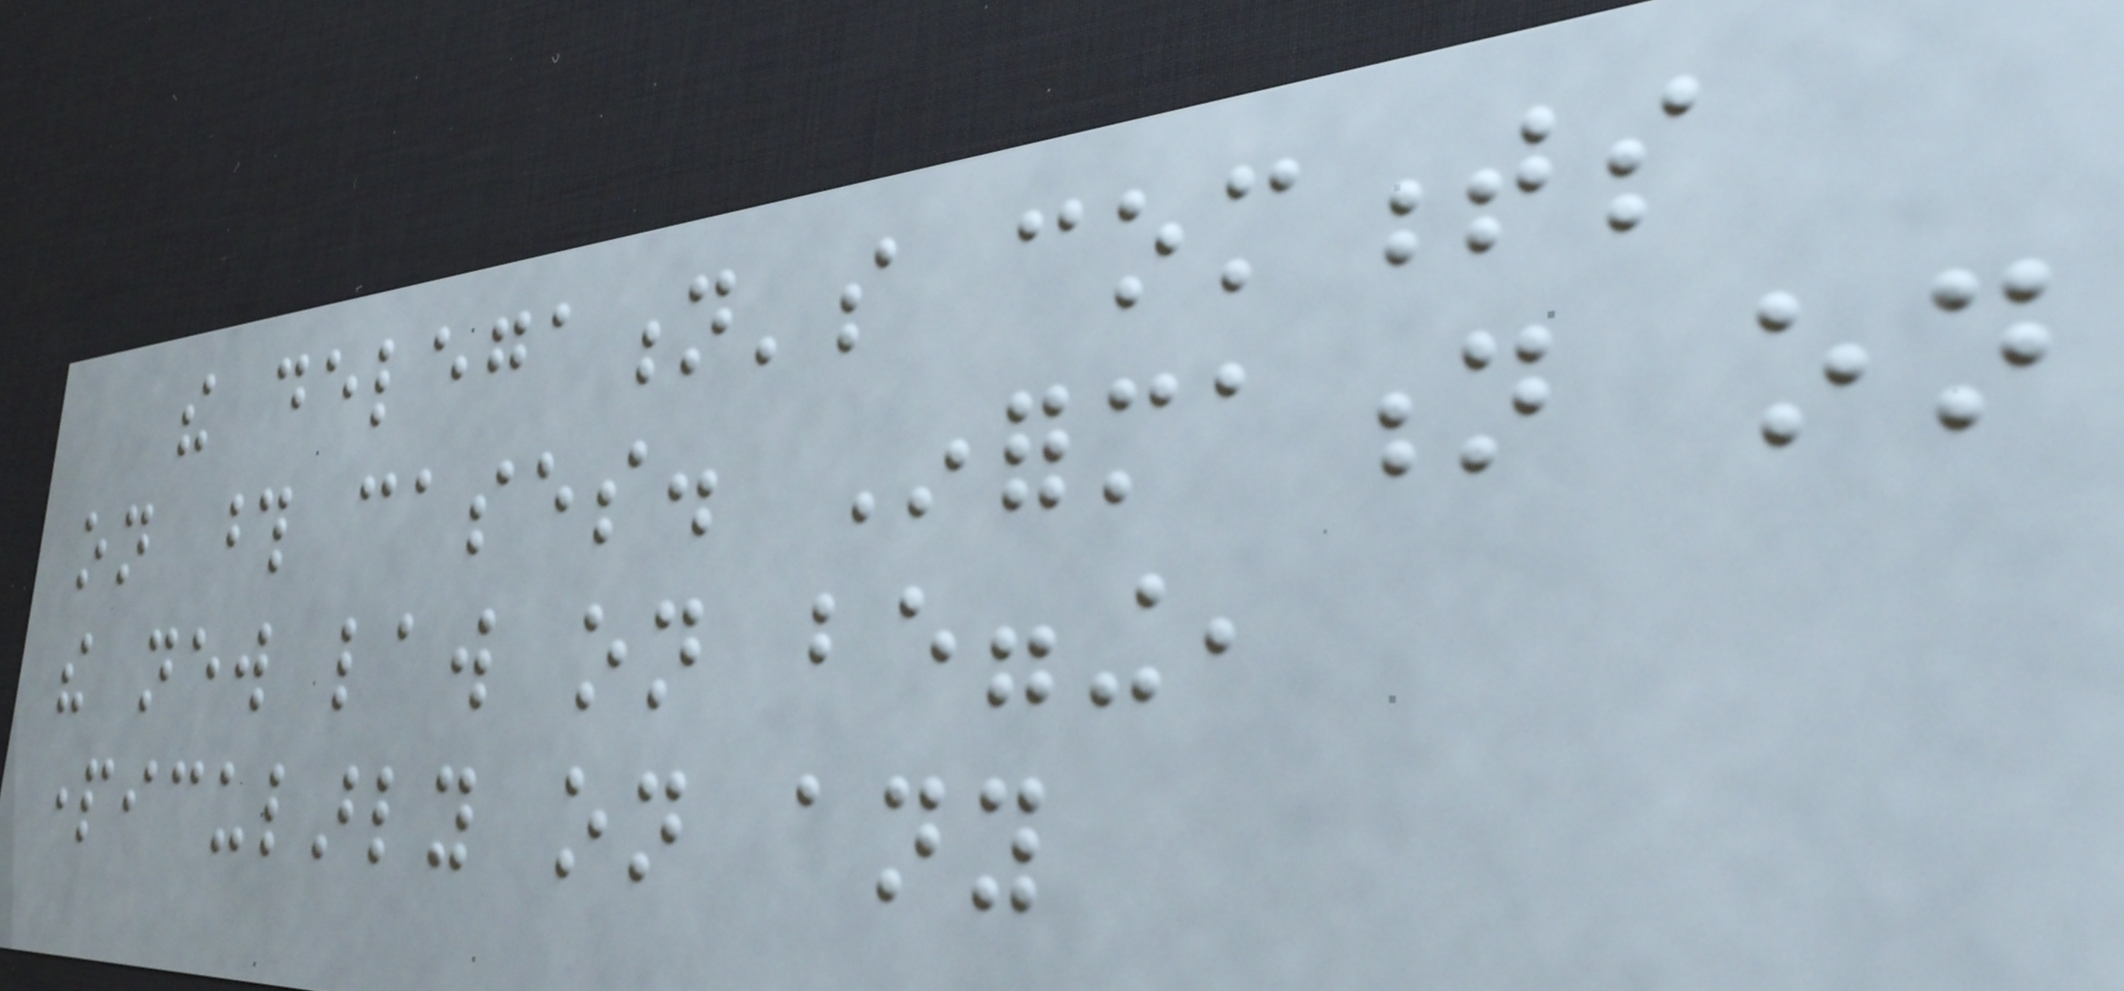the delegation's comments
on those cases. Information on
the new law on begging,
particularly on any
